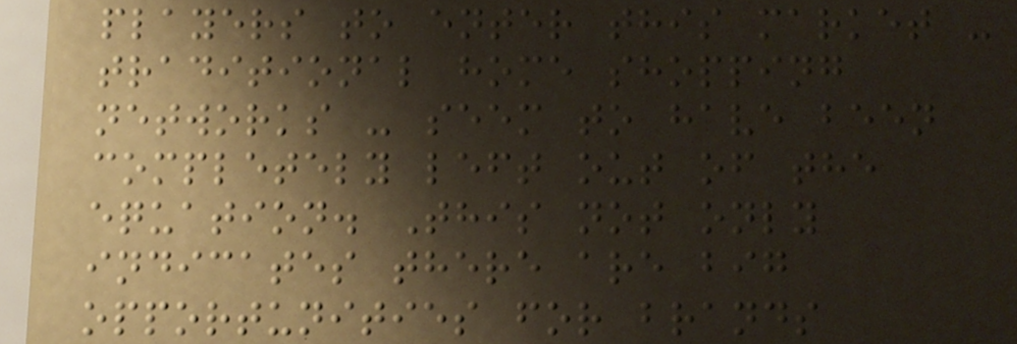players to enter this market -
traditional home shopping
networks - seem to have been
completely left out of the
equation. This not only
indicates there are big
opportunities for brands
